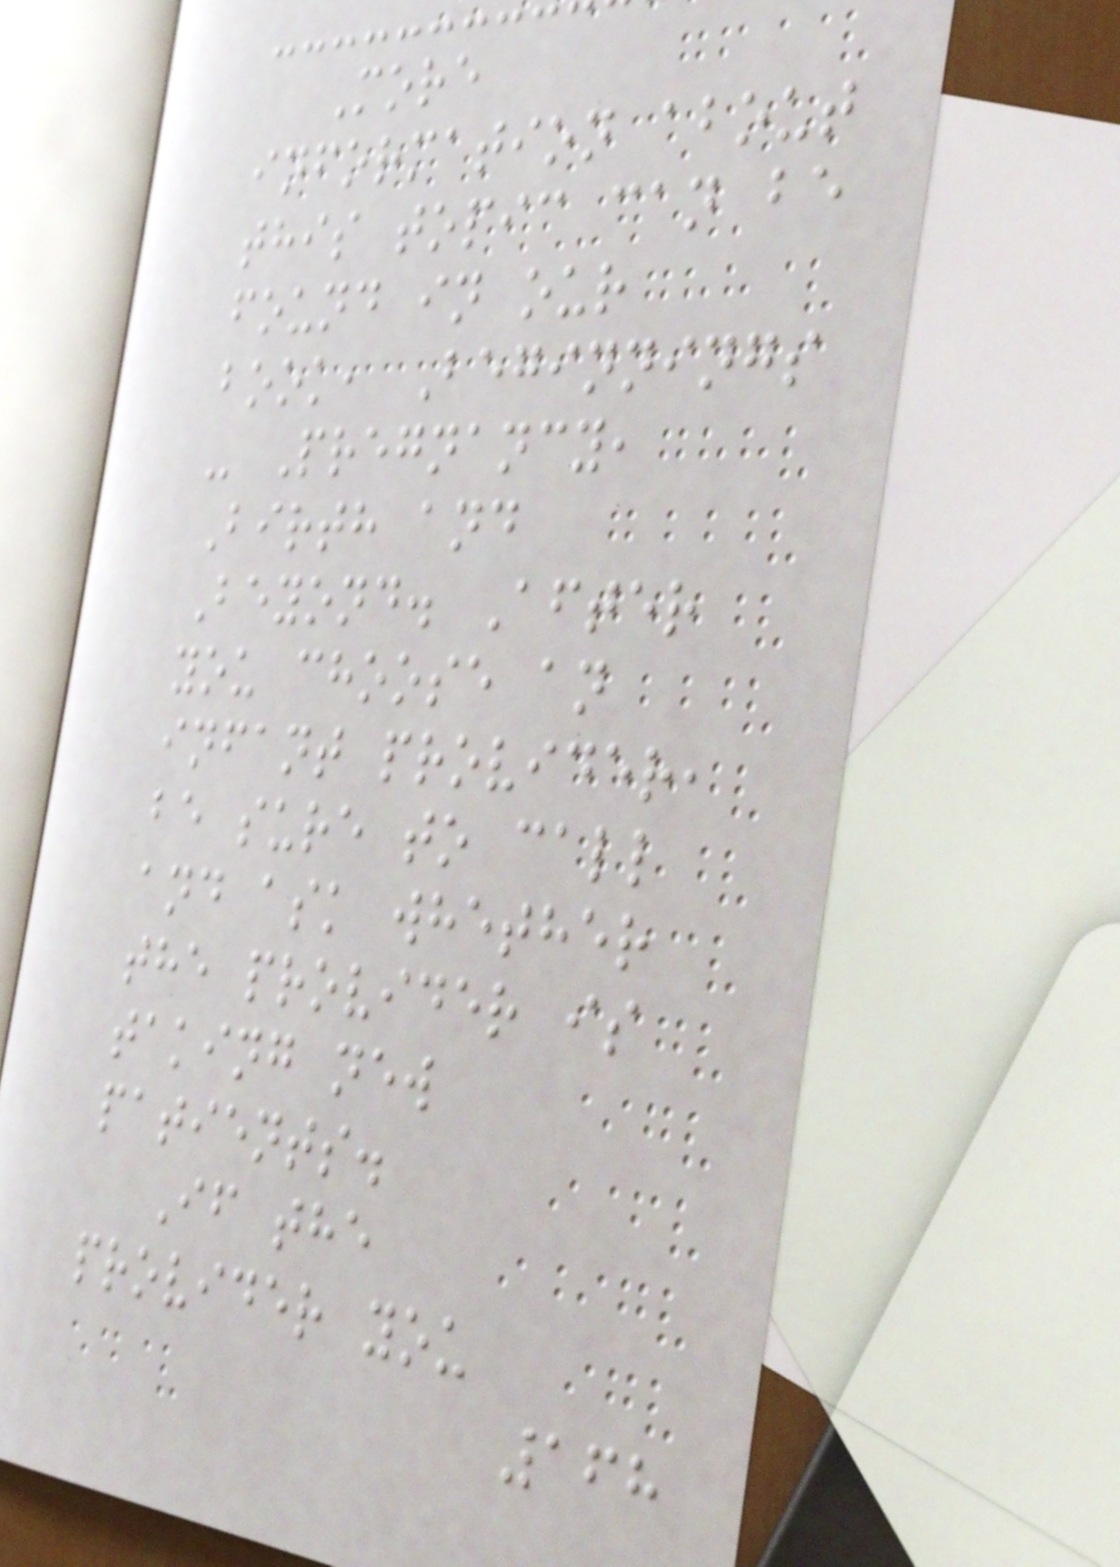More
information about
this topic can be
found in our
book, Beginnings
- Pregnancy,
Birth and
Beyond. After
you choose an
infant provider,
be sure to call
and ask whether
the provider is
taking new
patients.
If the
provider you
168
